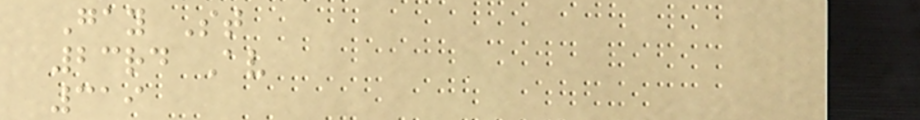Gay St
23rd Av
319
